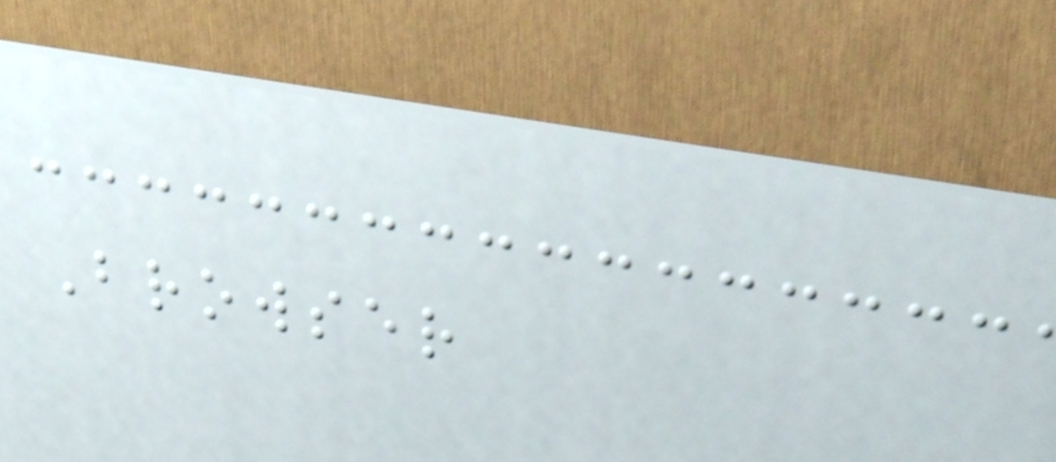Browser
